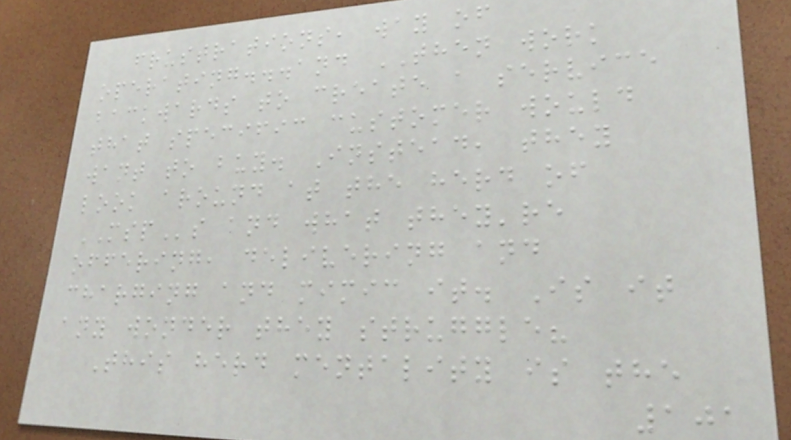frustrations, way of
operating...and THEN work
backwards to create a service
that specific customer would
want to buy. Instead, they
look around at the herd of
MSPs and what they're
offering, delivering and
charging and mimic it. Is it
any wonder they struggle?
This herd mentality is the
101
